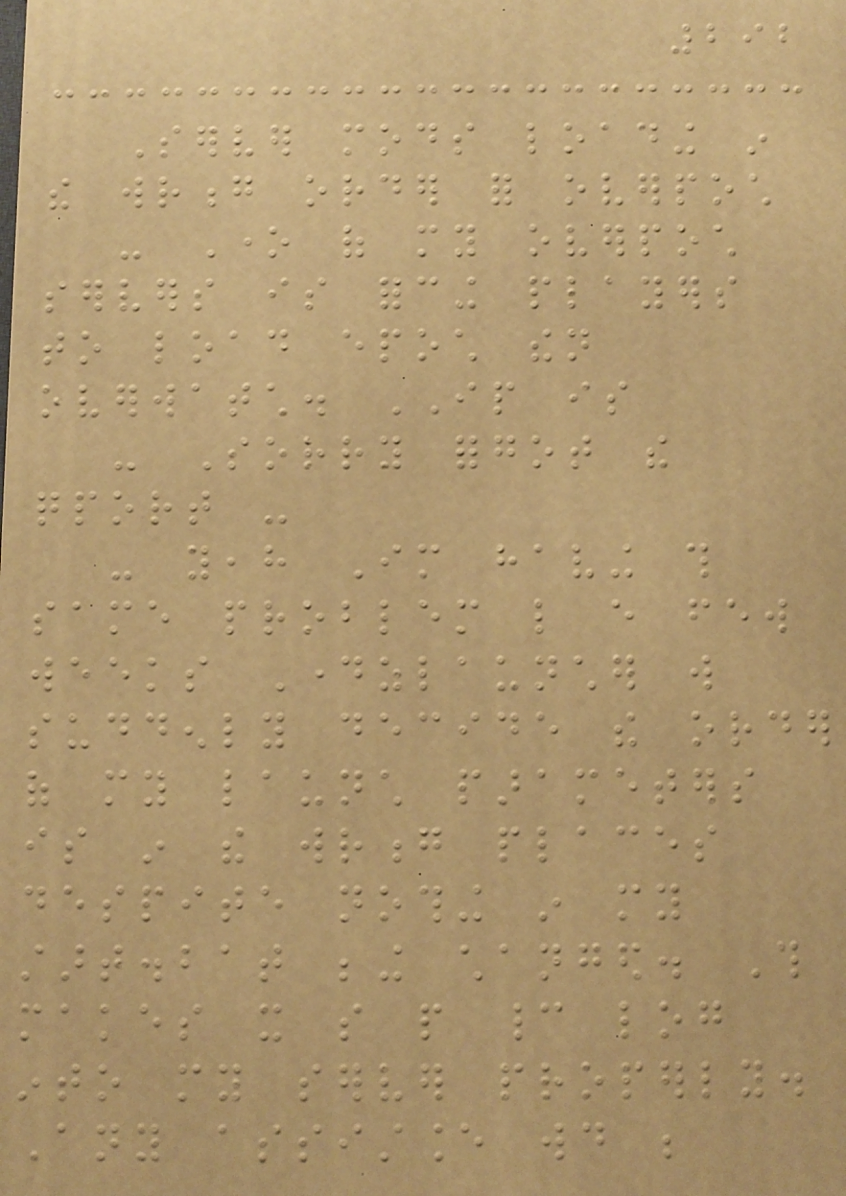292
Server mods loading in
the wrong order for overpoch
- One of my overpoch
servers is forcing players
to load epoch then
overwatch. IP is
- Sorry forgot the
qport -
- yeah Im having this
same problem like every few
weeks Dayzlauncher will
suddenly decide the order
of my launch parameters
is in the wrong places
despite nothing in my
start.bat being changed. This
makes it so people cannot log
into my server properly.
Any assistance would be
